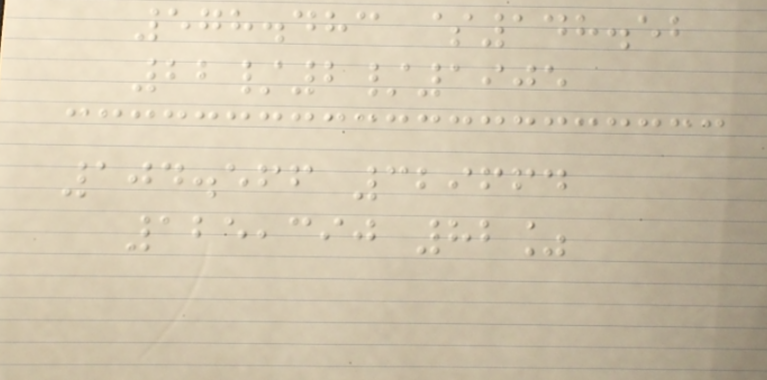578.483 $148.52
22/2/1905
104.566 329664
125,390 82%
